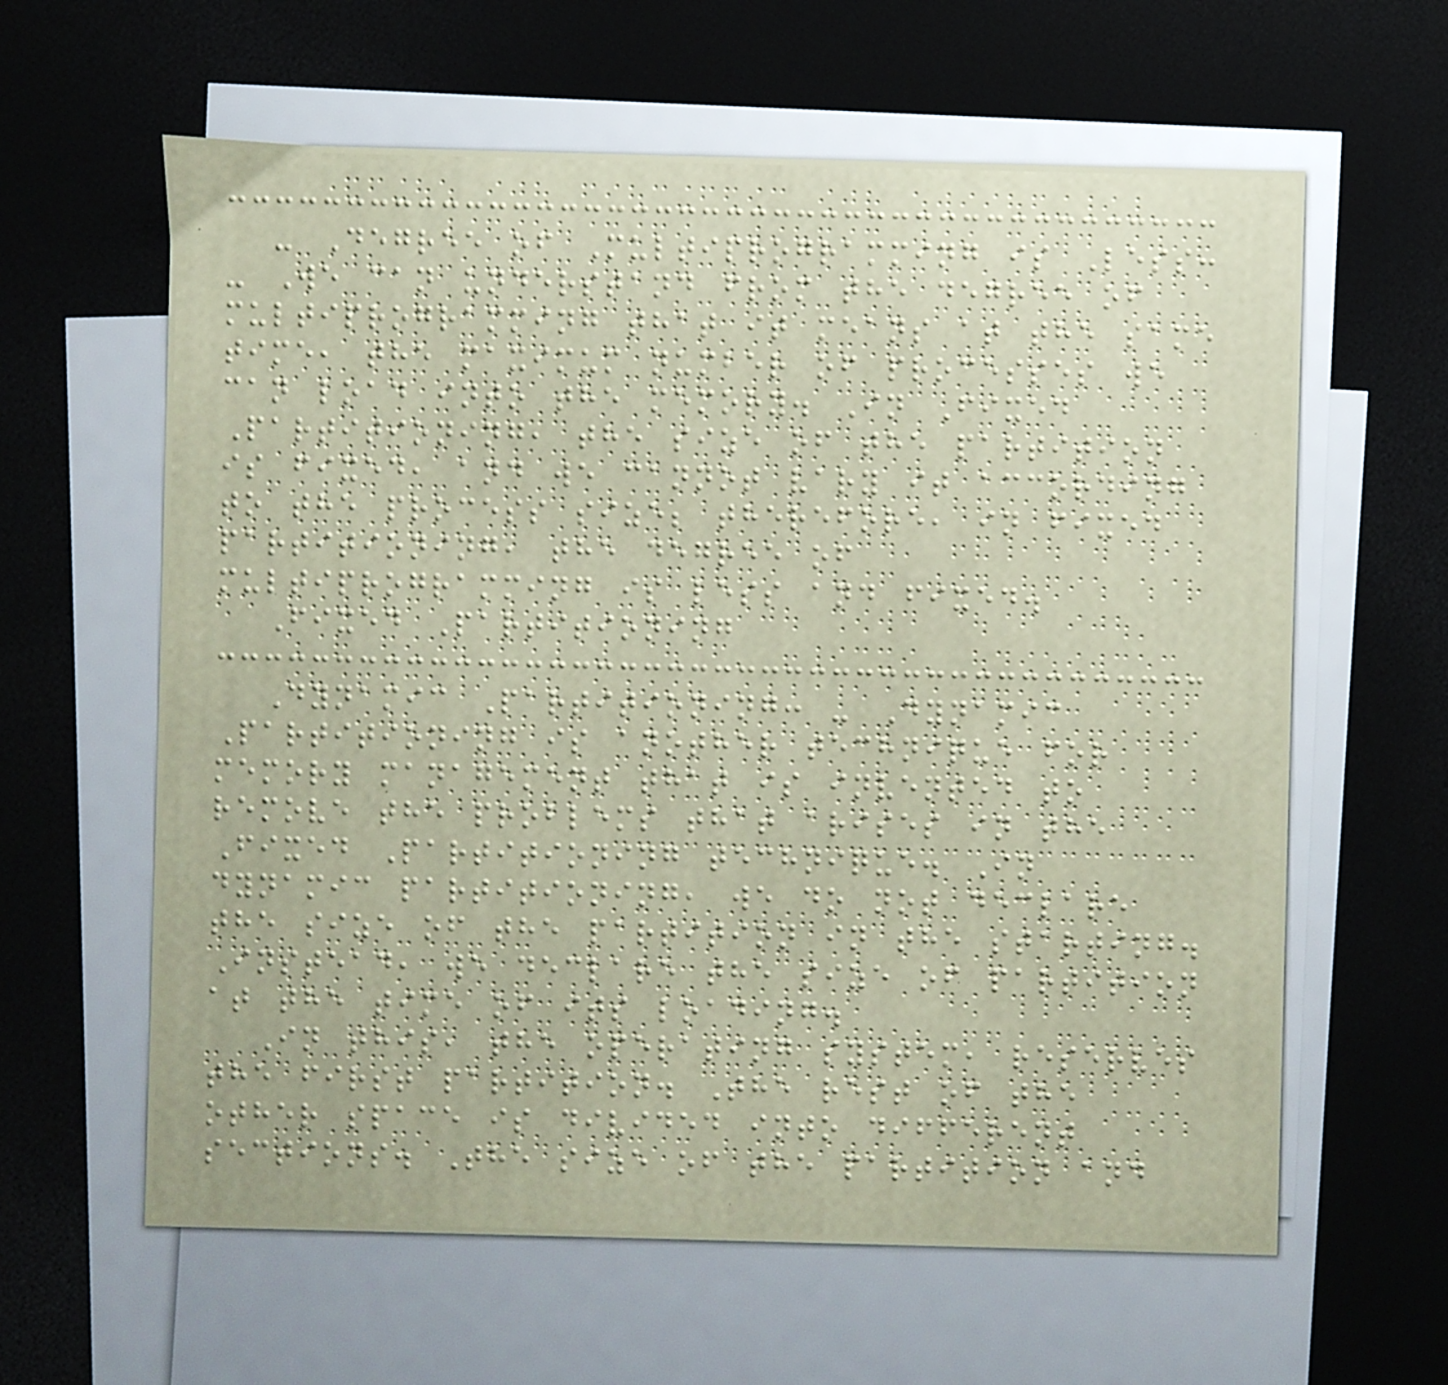- Degree of Multiprogramming is Less:
- We can understand from the degree of
multiprogramming that it means at the same
time, the maximum number of processes we
can load into the memory. In Fixed
Partitioning, the size of the partition
is fixed, and we cannot vary it according
to the process size; therefore, in fixed
partitioning, the degree of
multiprogramming is less and fixed.
Fixed Partitioning
Dynamic Partitioning: - Dynamic
Partitioning is another technique for
memory management that is invented to
remove the problems that arises in the
Fixed Partitioning technique. In
dynamic partitioning, we do not declare
the size of the partition in the starting.
Instead, we declare the size of partition
at the time of its loading.
In this, the operating system, reserves
the first partition. The rest of the
other space is divided into different
sections. The size of the partition and
